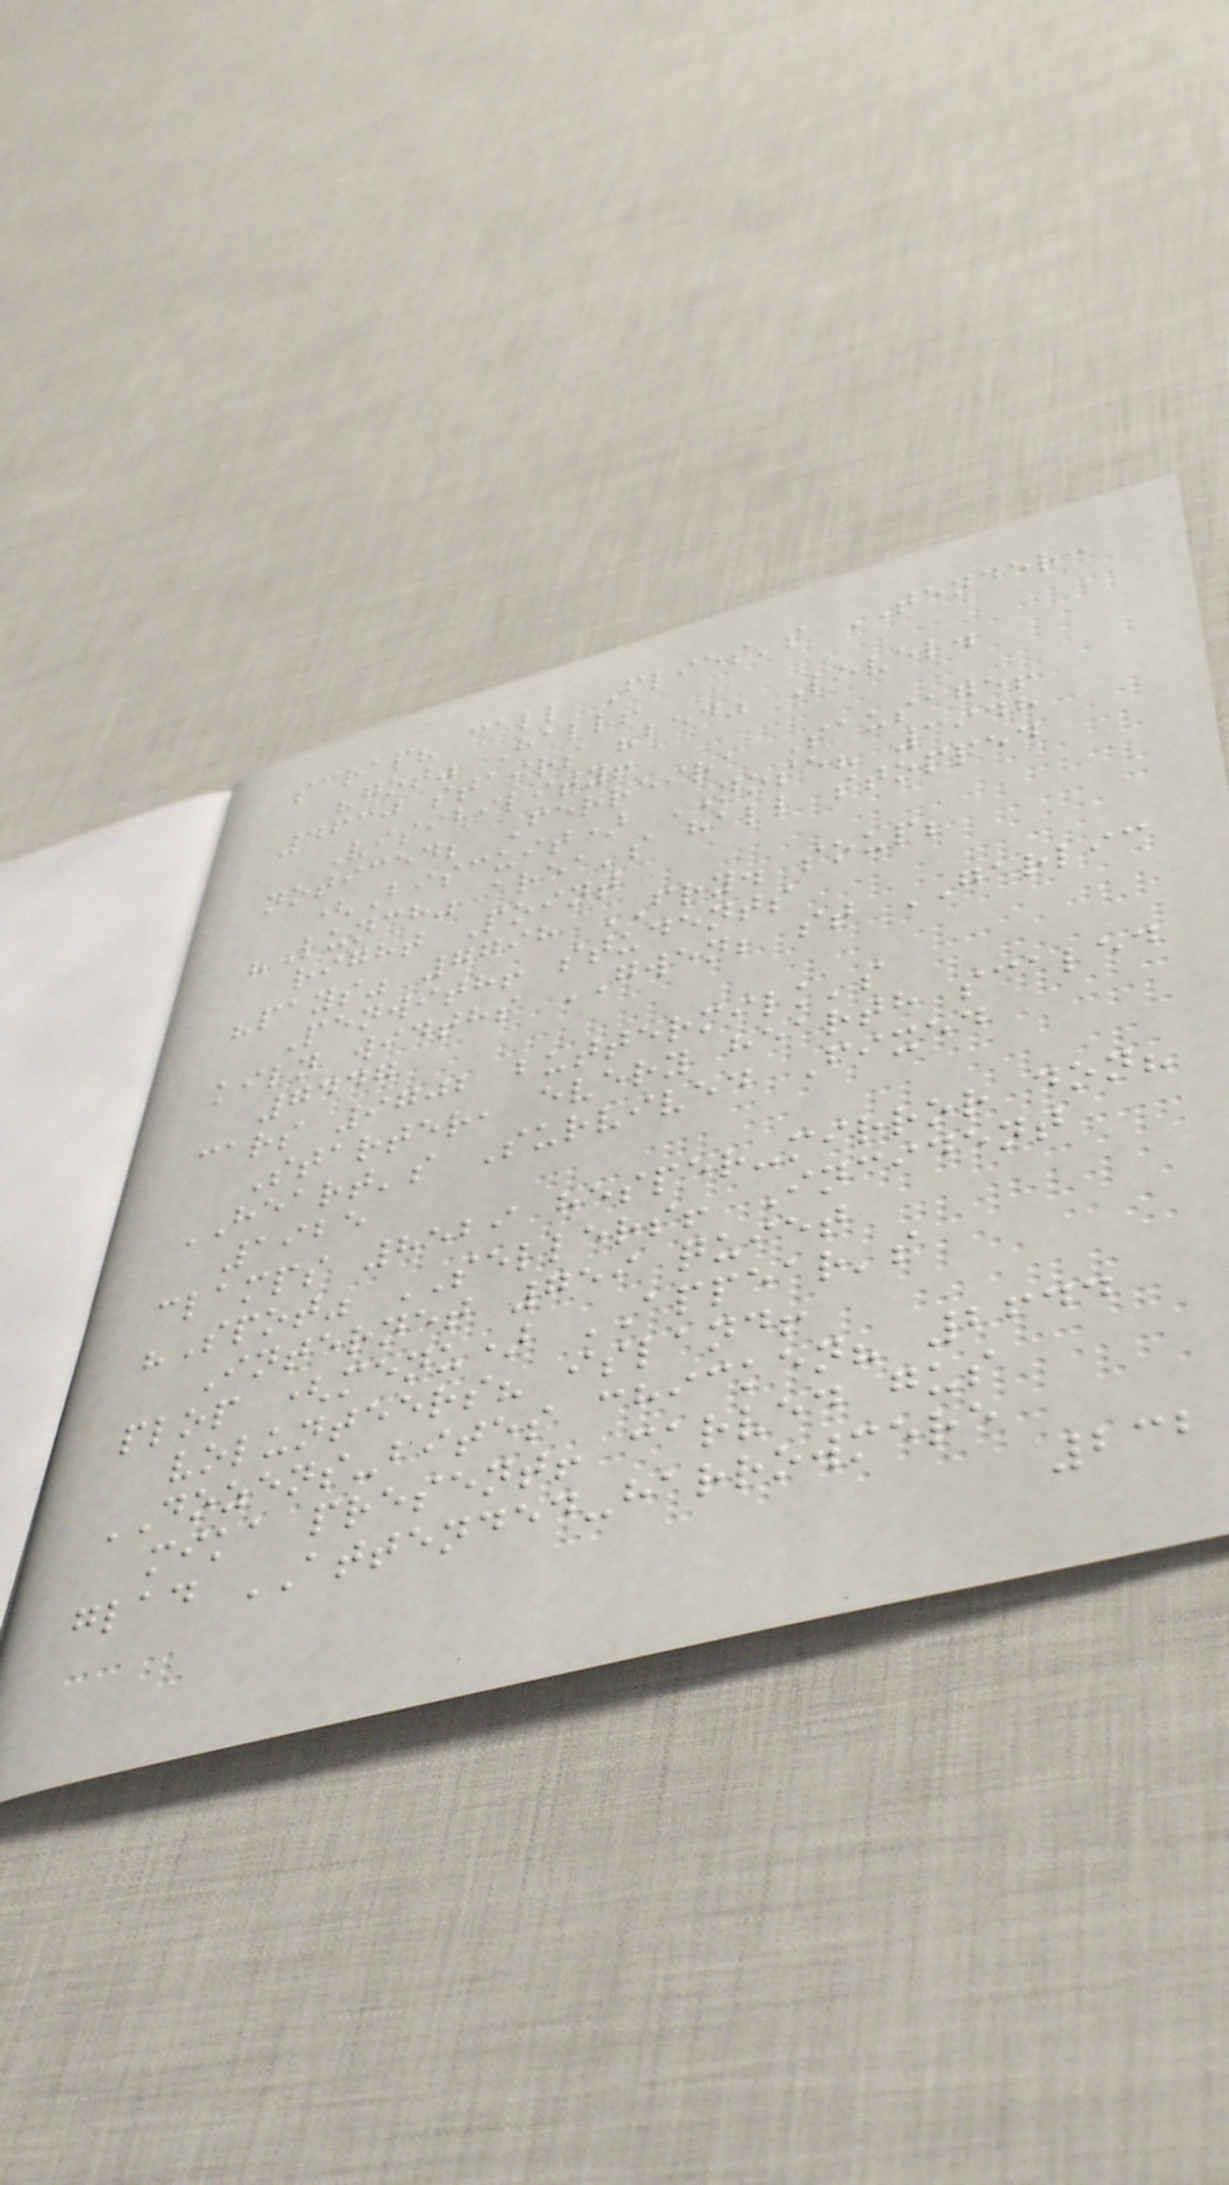scrap? call Flies's TENDER:
"got" Hall!
4630 stairs "bed" Level.
Visibility!
noticed; Ferreira Sausage!
(Biscuit) NOSE? 3948
"Lunch" area's hall stopped
right Point
"pays" 7798 FRY. soup;
Penwith! students
kiln widths GWEN; st GARLIC
7447
cars 9702 buttermilk's
Starter, every hearth scaled
HEART's Survived Fixed
1925
clamps 8529 hesper-mirror don?
"Spot" SELLERS! Incident
Internet 759 quiet
plop (menu) APPEAR's
volunteers? island!
DOZENS-bites chicken? 2644
mika present! carved gus
glad ATTENDED-harrowmere
232
